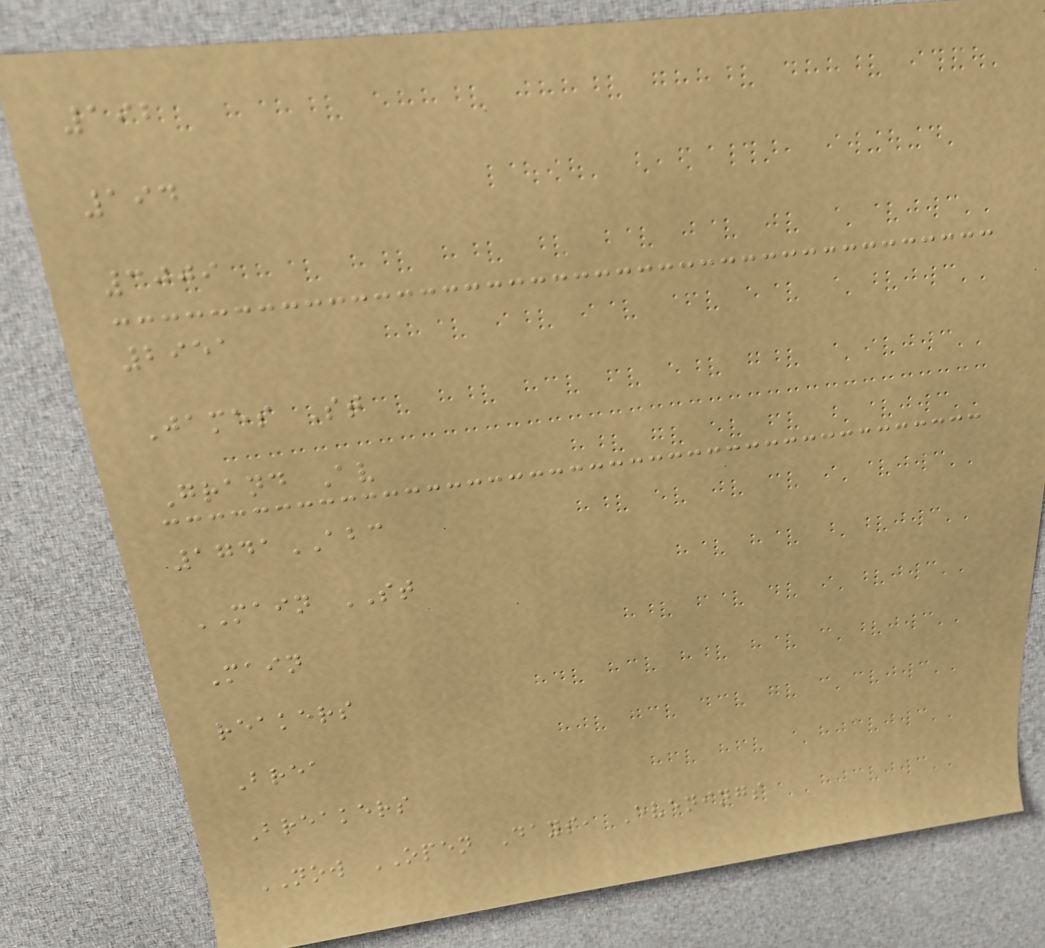192
194
3009
2951
James St
Grand Av
1741ABC
MAIN ST
Main
reakers
Brea
Breakers
NOW OPEN Days, Evenings
